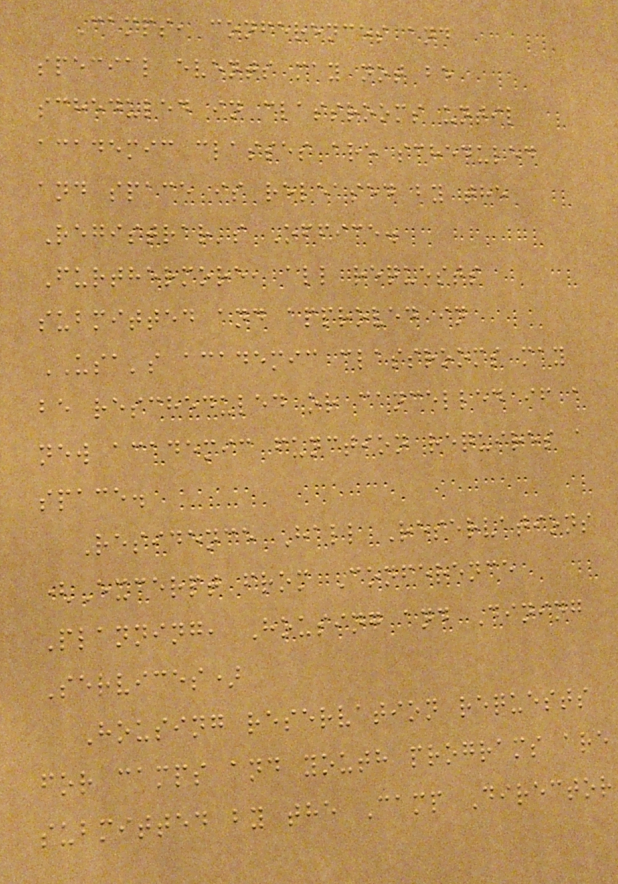Camps, conferences and
special events may not be
scheduled in classrooms until
academic classes are scheduled
and space is released by the
Registrar's Office.
Furthermore, all requests
submitted and approved in
USA's academic classrooms may
be rescheduled or cancelled if a
new academic function requires a
space.
Residence Hall Reservations
(Excerpt from Conference
Planning, Housing and Dining
Services)
Housing reservation requests
for camps and youth programs are
submitted by the Camp Director
